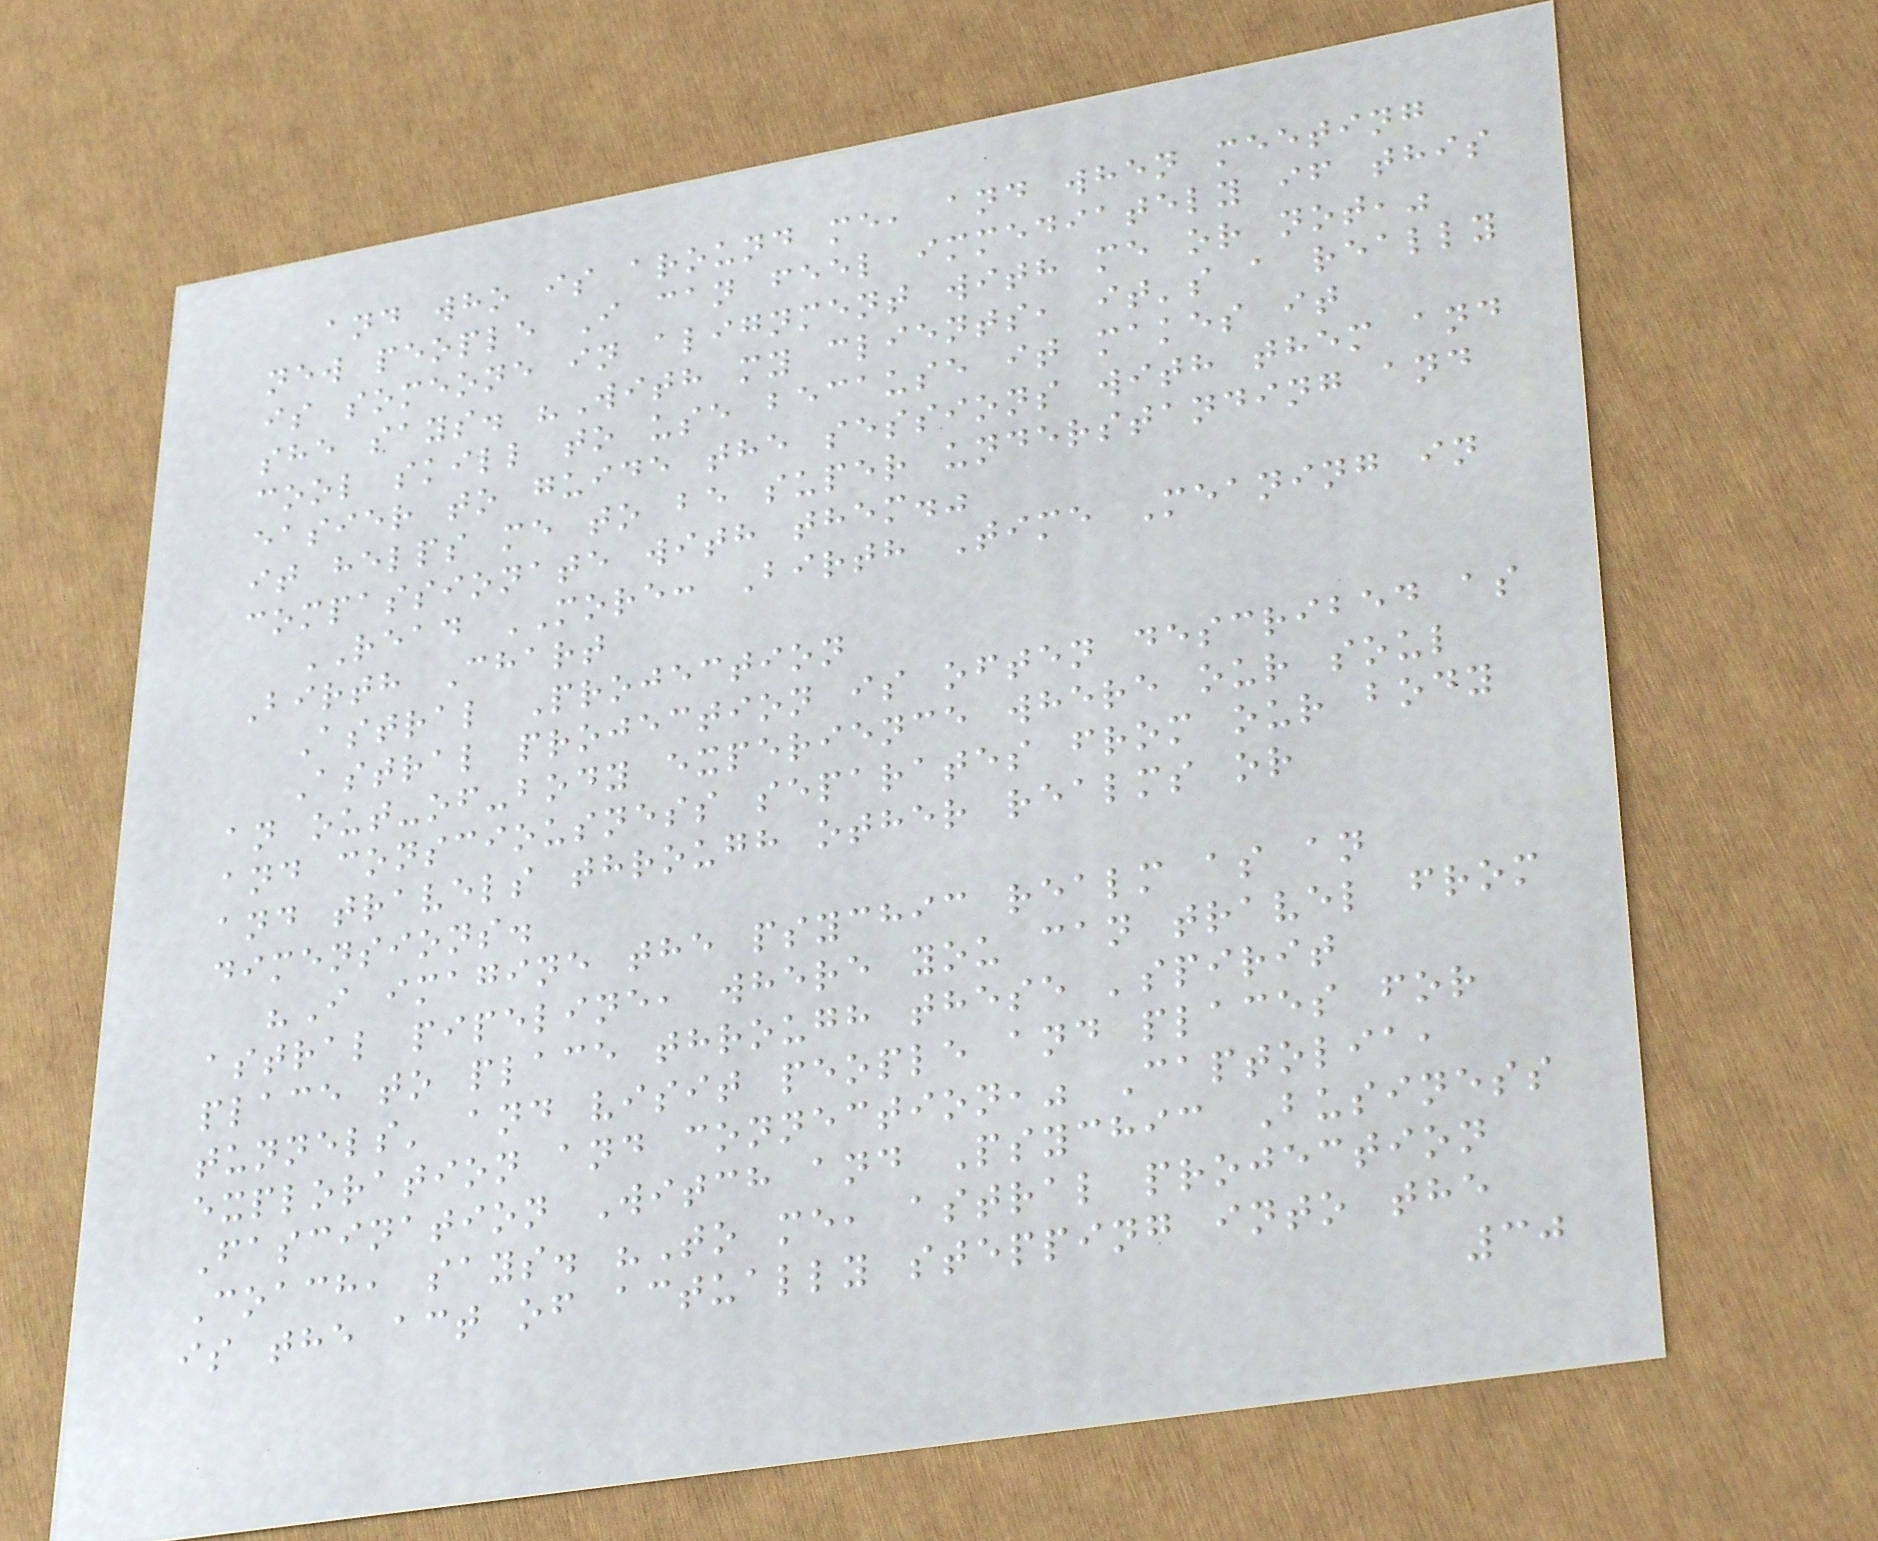and who is around me, and when meeting
new people I can feel immediately if this
is someone in alignment with me or not,"
she says. "With my clients, it's a really
cool skill to use because it makes it
easier to guide the sessions with them and
it helps me to be super understanding and
compassionate with them."
READ MORE: Birth Time Meaning in
Birth Chart
Astral Projection
Astral projection is often described as
an out-of-body experience where our soul
and consciousness separates from our body
and travels through other realms or
dimensions.
"I imagine the psychic realm as an
astral pipeline, where you can travel from
place to place through these 'spirit
tunnels' and visit people and places for
exploration and connection," Captolia,
Fascination Witch and Psychic Business
Coach, says. "To me, astral projection
is the act of actually stepping into the
30
